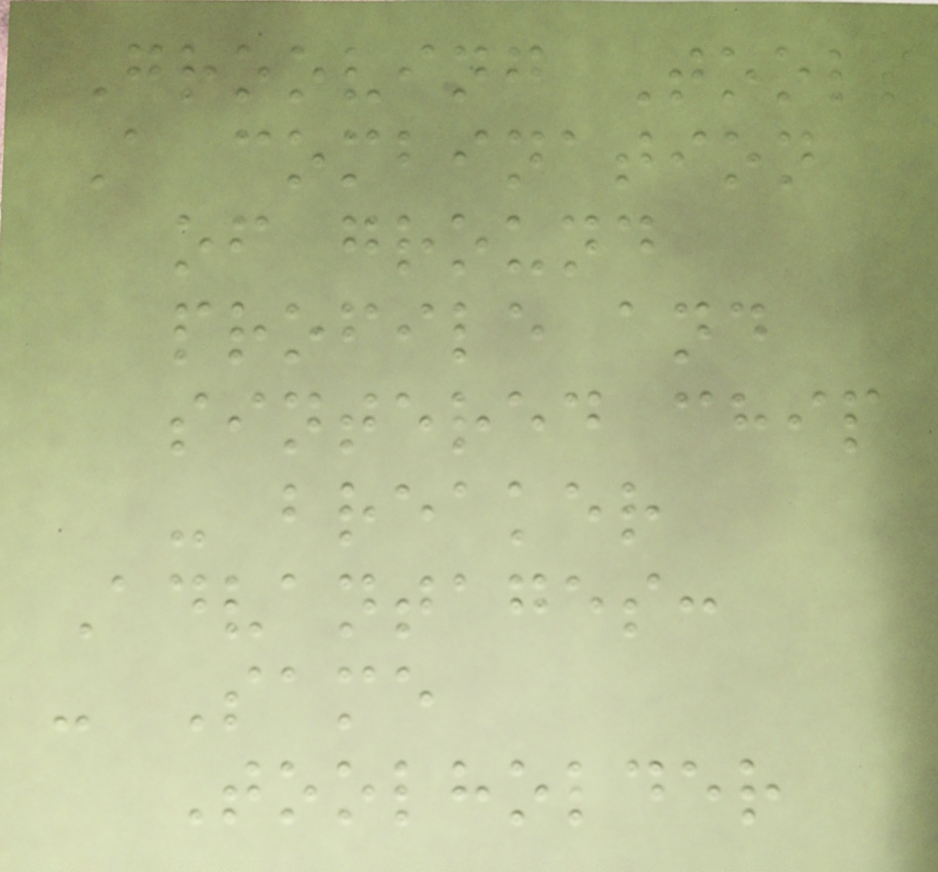Grooving Tools
A combination
of ground
profile and
sintered chip
- breaker
Advantages:
- Same
Toolholder
